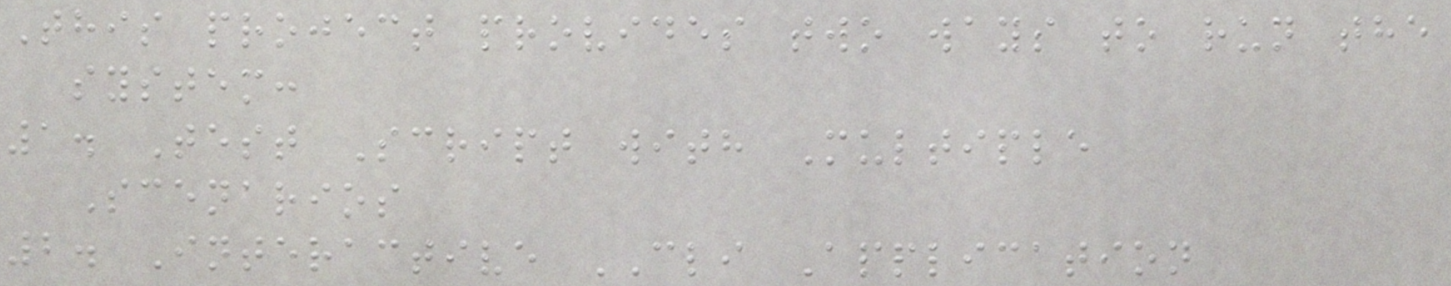This project provides two ways to run the
system:
1. Test Script with Multiple
Scenarios
2. Interactive CLI Application
